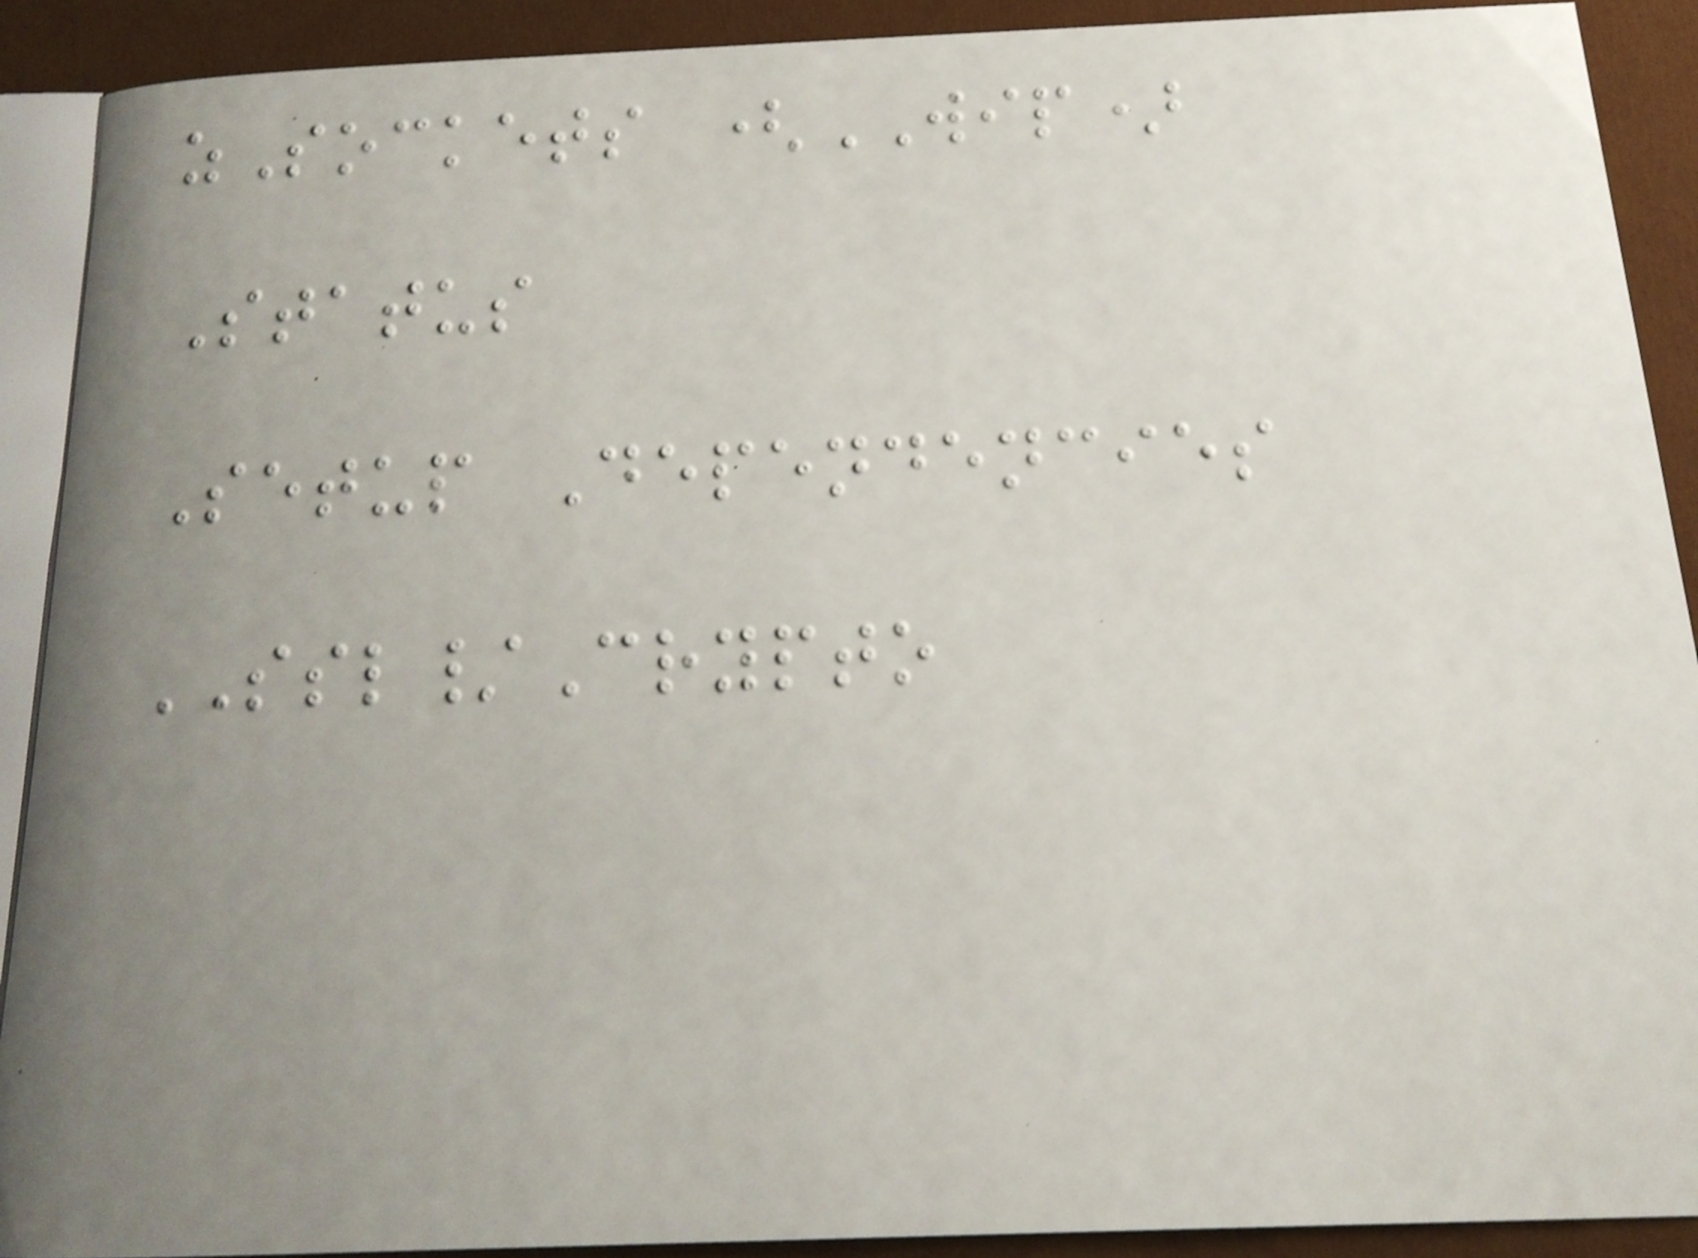zSockets (WIP)
Status
Setup Dependencies
SSL/Crypto
